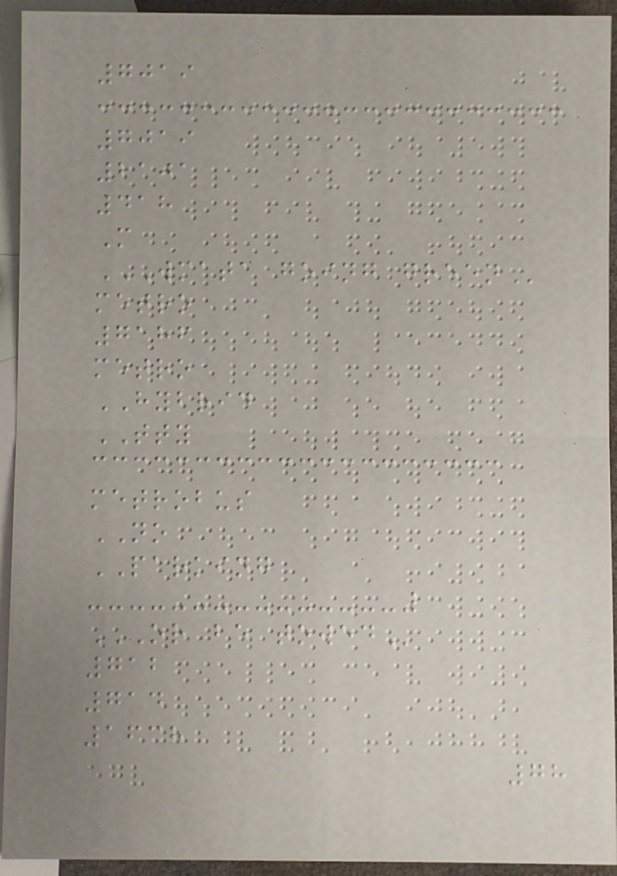7019
7019
2101
418
M
WMATA GOING GREEN
metro
7186
metro
HYBRID
TTY
metrobus
NO
PARKING
OR BE TOWED
712
714
1638
78
